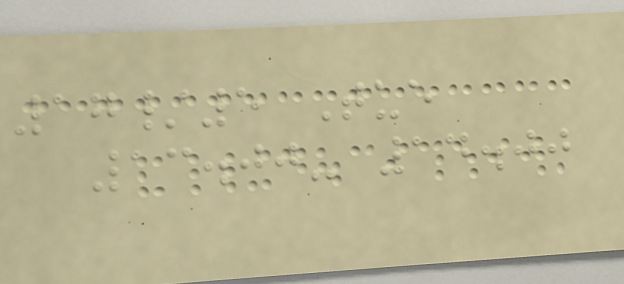17/5 Tue
13.00- 14.00
